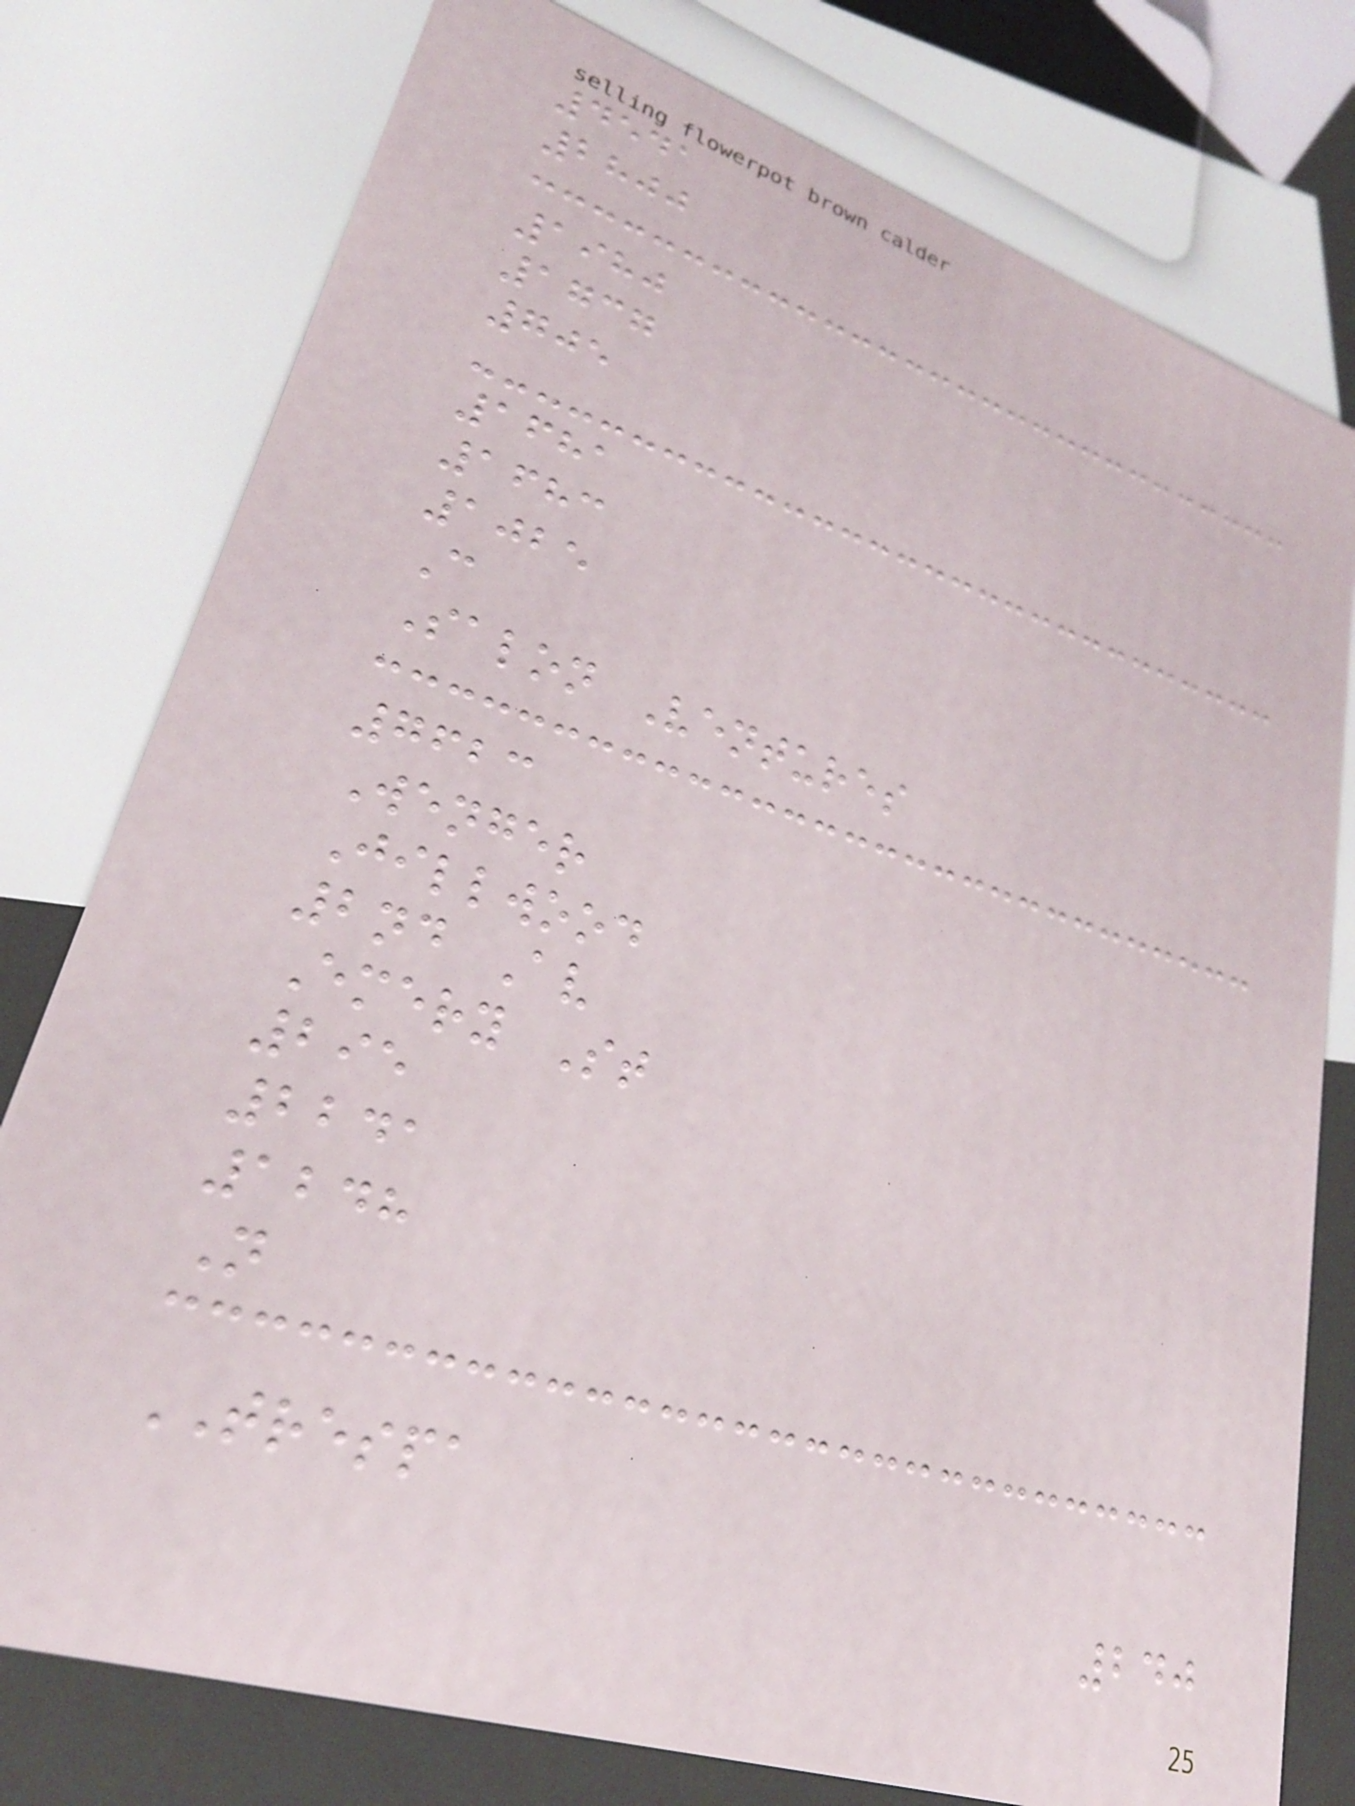4541
2800
1980
1737
705
1681
1683
1025
C
Salon Ventures
7623
Wenger
Jillwood
2nd Av
Emery St
295
2241
1248
N
TRESPA
240
